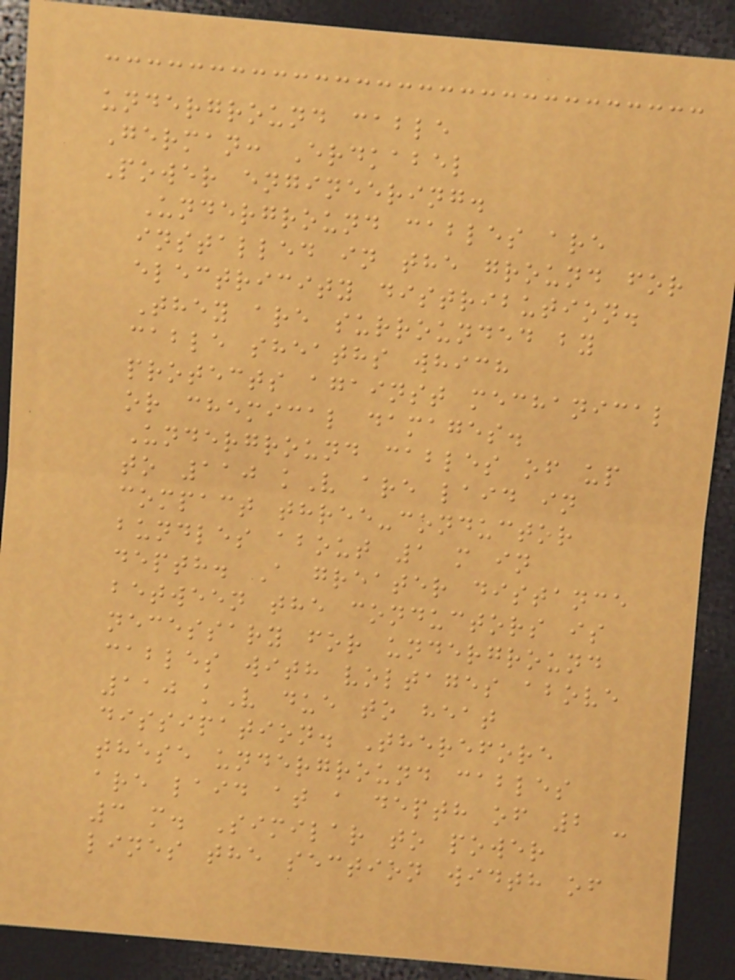underground cable
German: Erdkabel
Power engineering.
Underground cables are
installed in the ground for
electricity distribution.
They are surrounded by
cable sheaths which
protects against mechanical
or chemical damages.
Underground cables of up
to 110 kV are laid in
compact three-conductor
bundles about 1 m in
depth. A greater distance
between the conductors is
necessary for underground
cables with voltages above
110 kV due to heat
dissipation. Therefore
these underground cables
are laid at a depth of 2 -
3 m. Similar to power
lines the section width of
